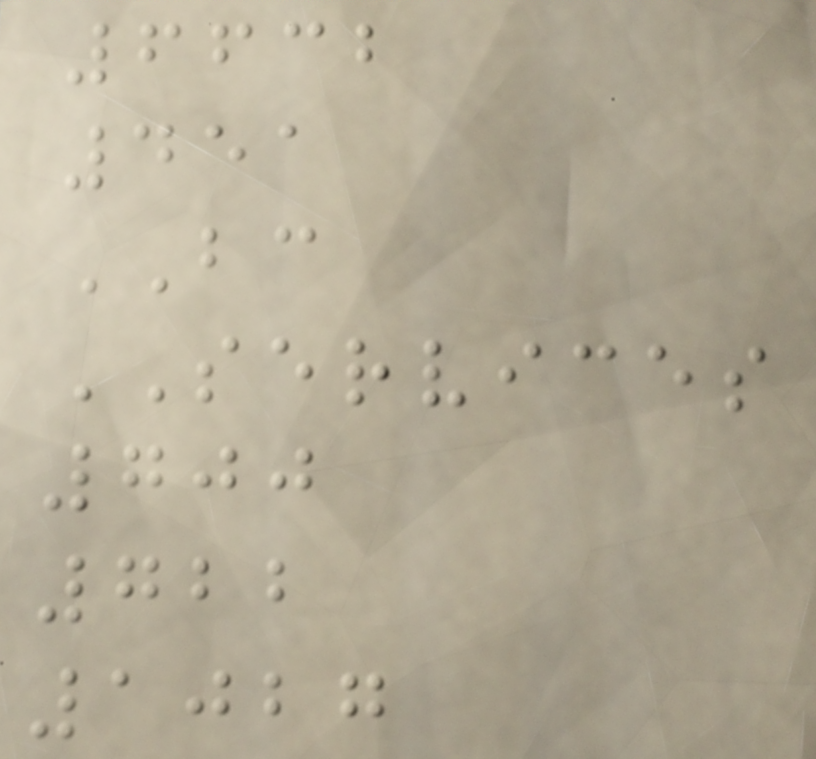6632
451
BC
SERVICES
700
722
1027
